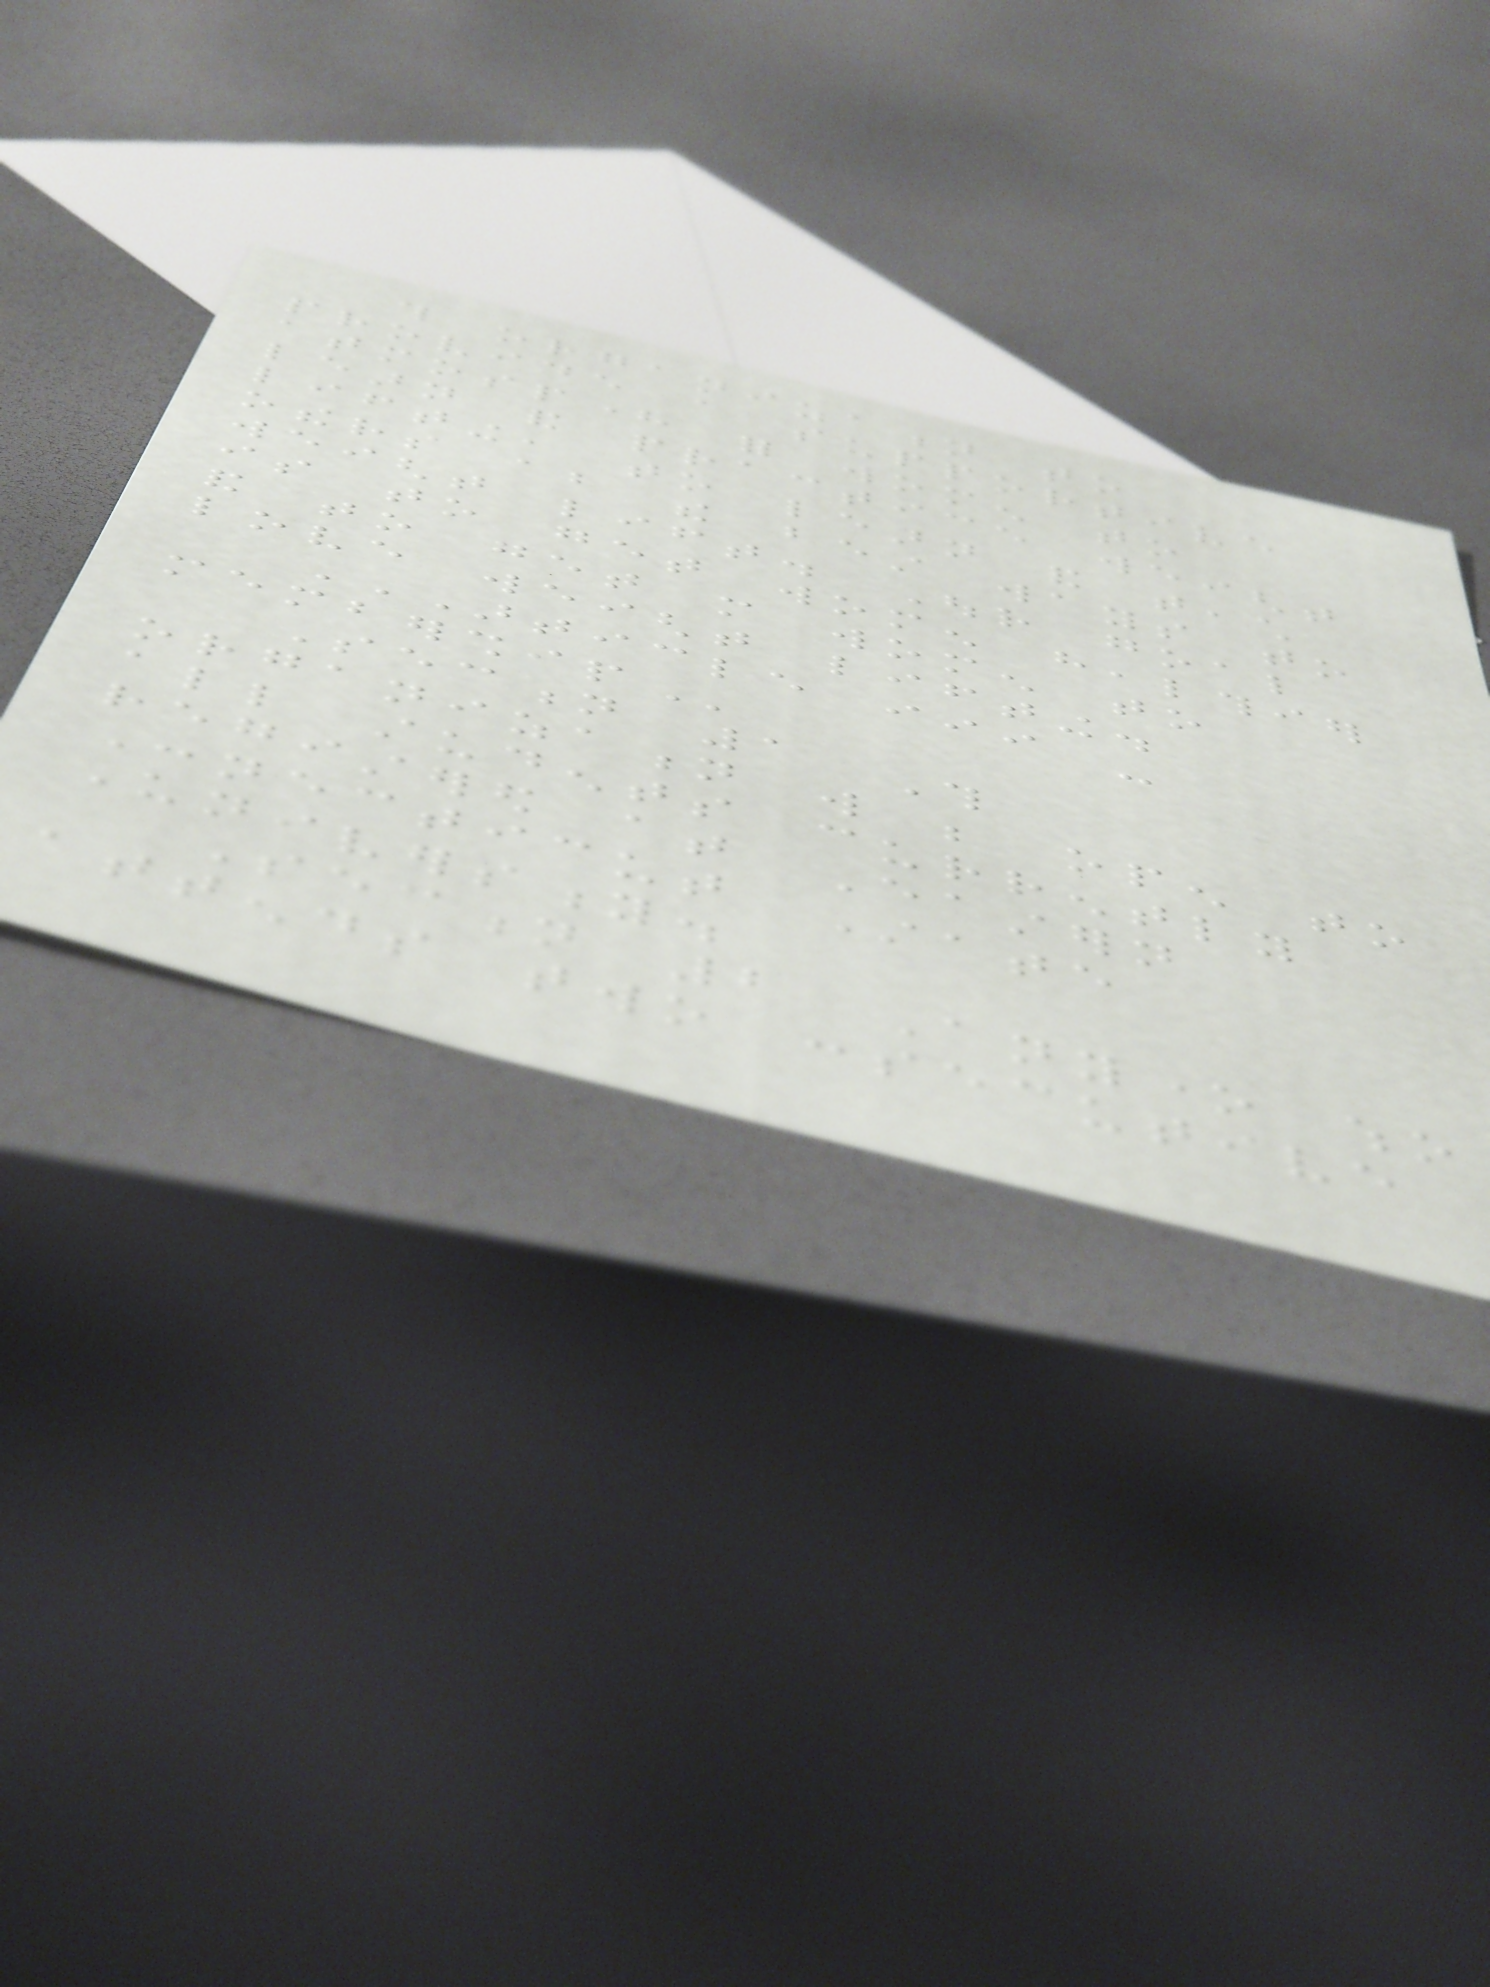this organization to
provide a supportive
atmosphere for women to
learn and practice weight
lifting, to learn and teach
others about the best ways to
weight lift. Our goal
is to get women healthier
and to get more women to
love weight lifting.
ARTICLE III -
MEMBERSHIP
Section 1 This
organization will be open to
all students currently
registered at Eastern
Connecticut State
University.
Section 2 Anyone who
attends two consecutive
